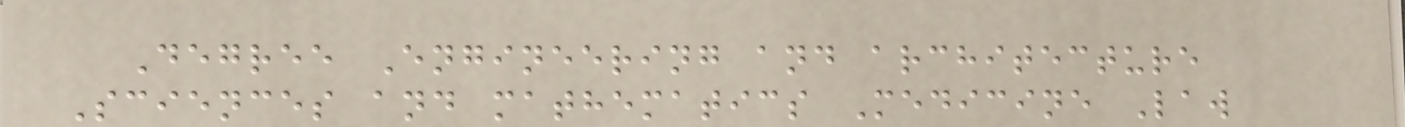Degree Engineering and architecture
Sciences and mathematics Medicine Law
